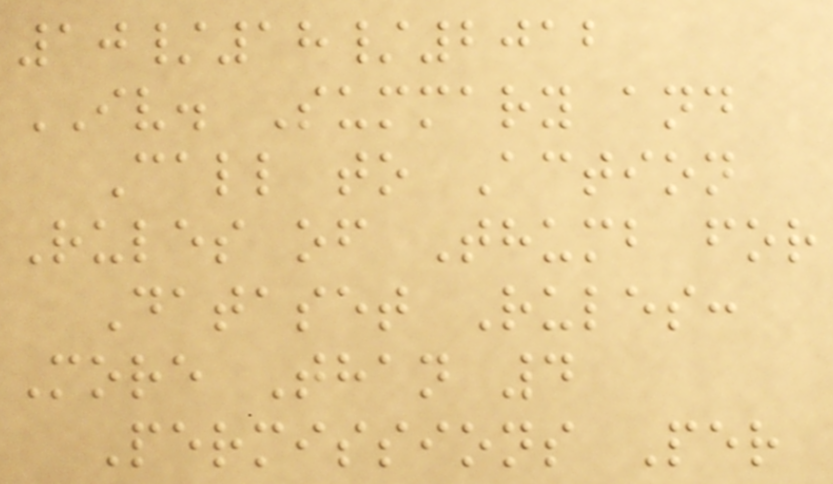10/18/2012
IV. Summary and
Call to Action
Rules of Thumb for
Dataset Rules:
More Than 4
Permissions Per
